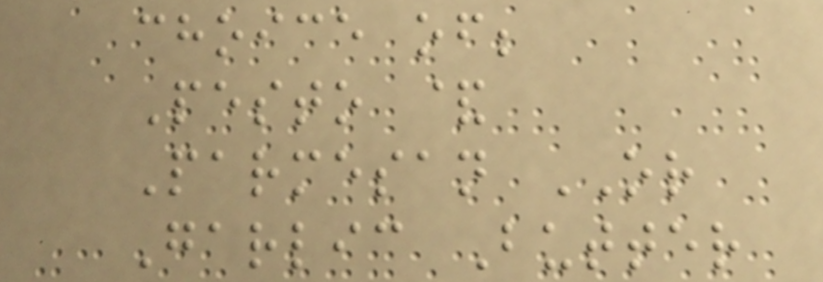choice of;
Pesto &
Parmesan OR
Garlic Butter
